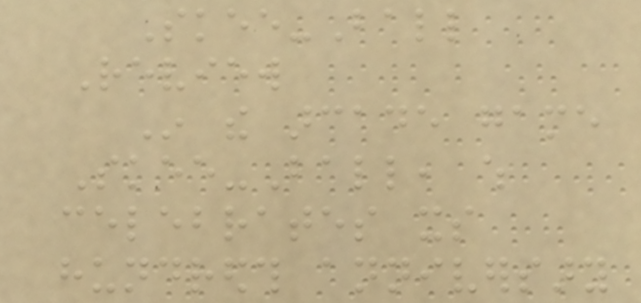Skee-Ball
Review
In the arcade game
Skee-Ball, which
celebrates its
hundredth anniversary
